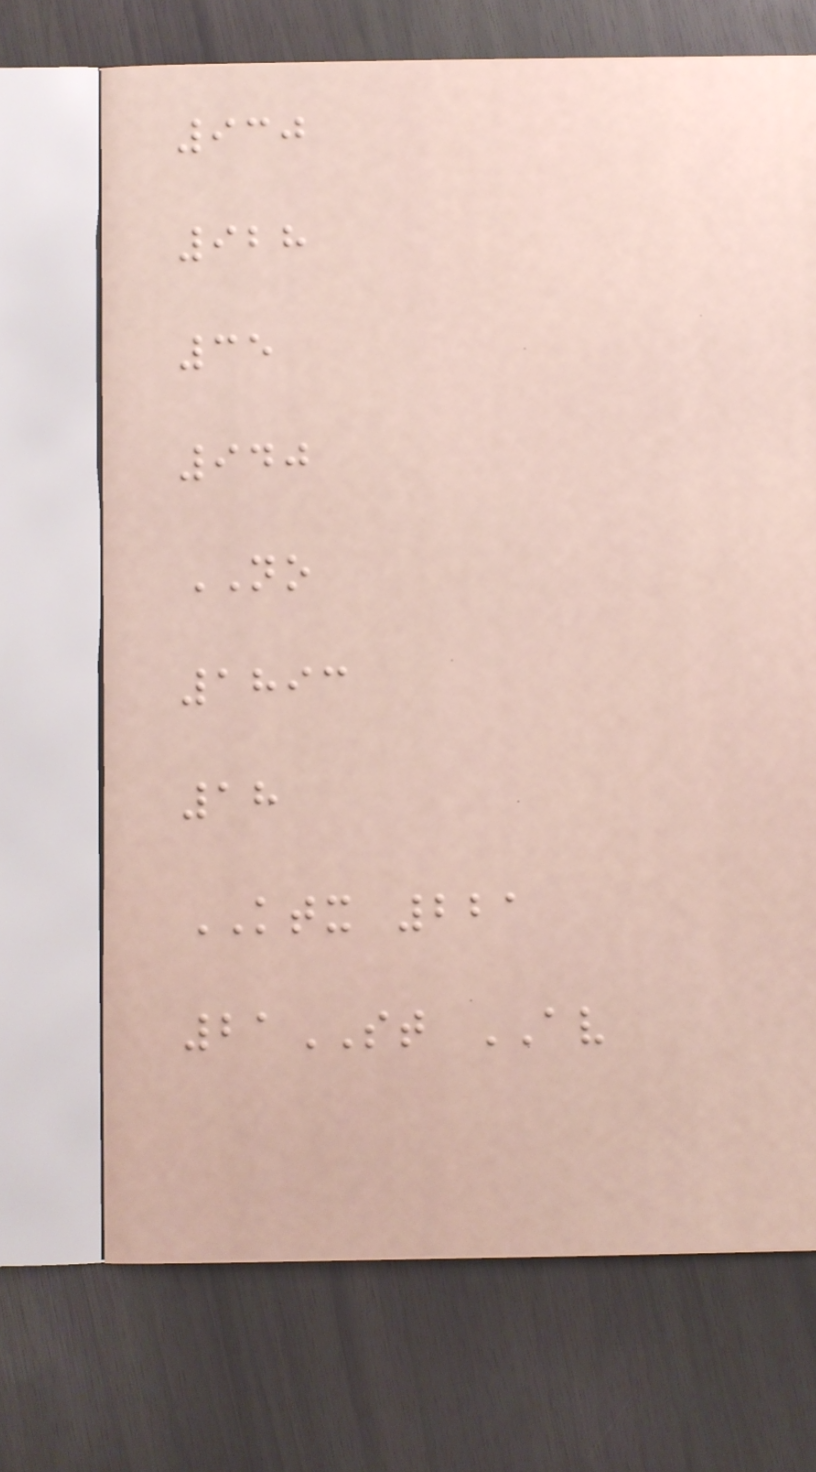930
928
35
940
NO
1893
18
KTX 221
21ST AV
